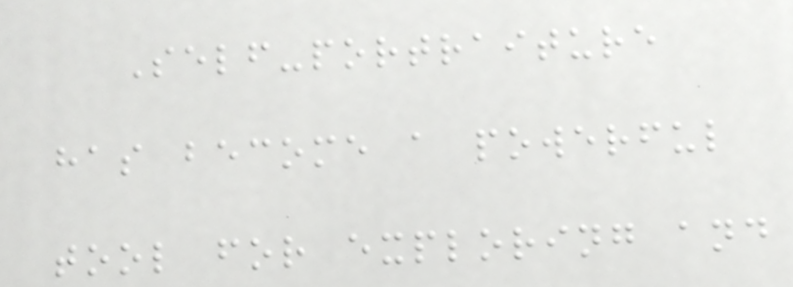Self-portraiture
has become a powerful
tool for exploring and
